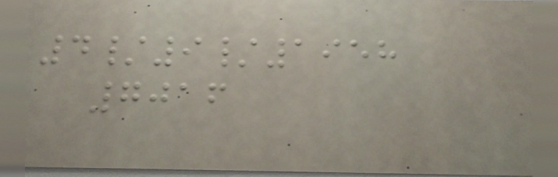4/9/1958
7016
